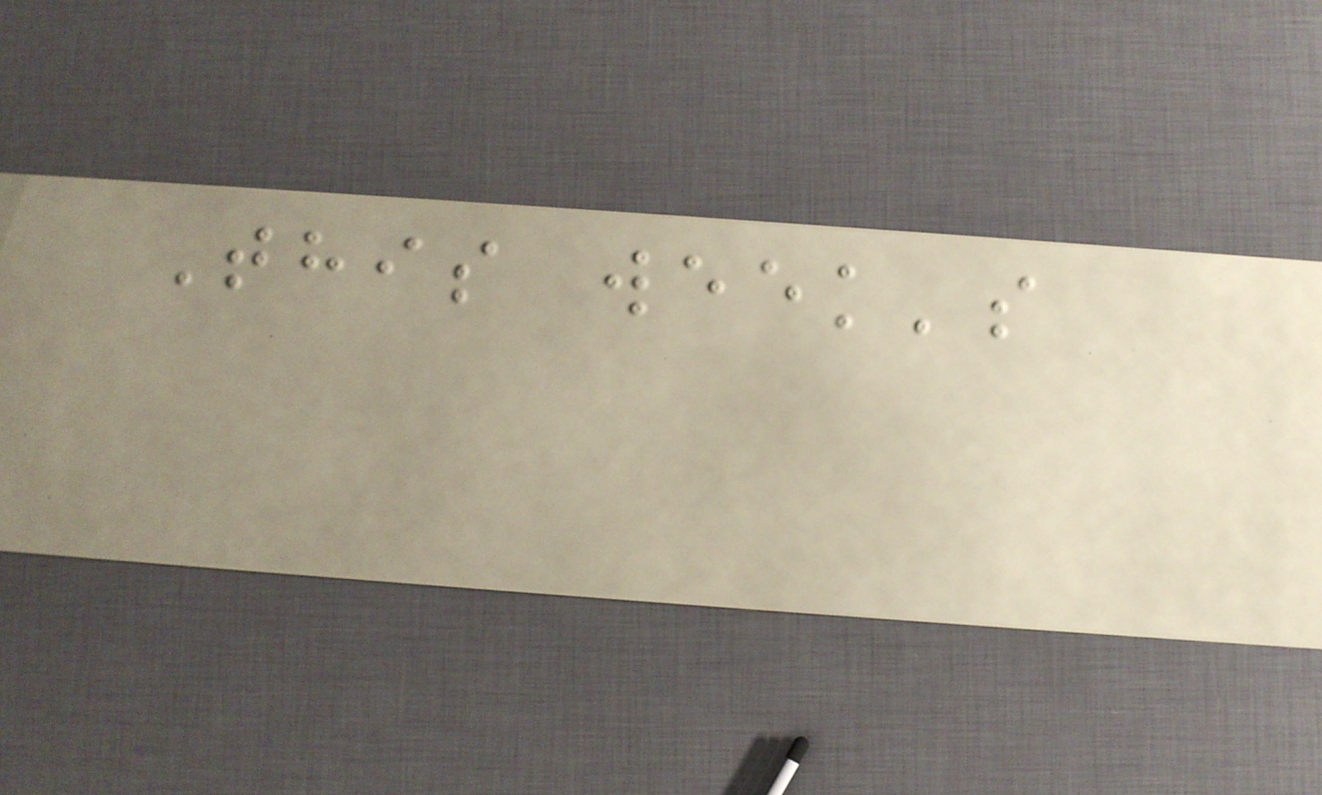This week's
